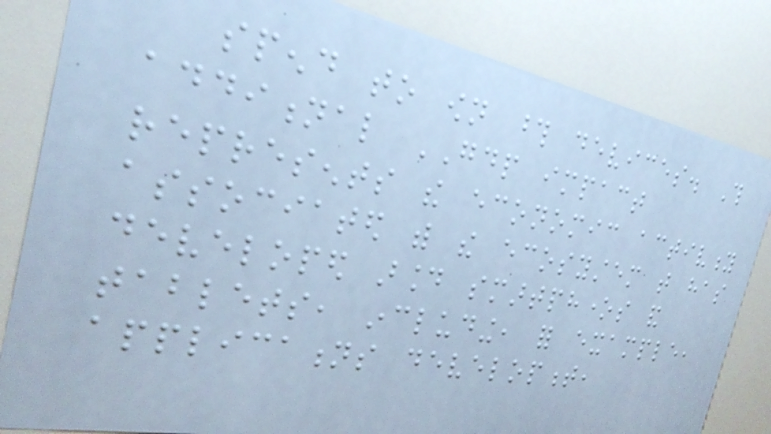spend to own those devices. This
additional GDP impact
represents the economic activity
associated with the ecosystem that has
developed around smartphones and
tablets, including, for example,
applications development,
